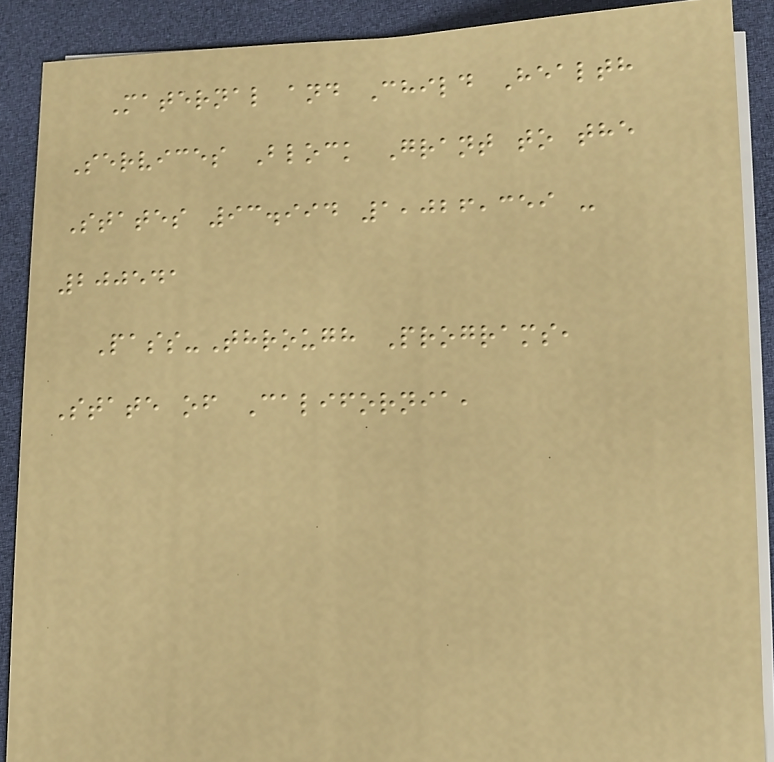Maternal and Child Health
Services Block Grant to the
States 93.994 1,026,359 -
200541
Pass-Through Programs,
State of California,
